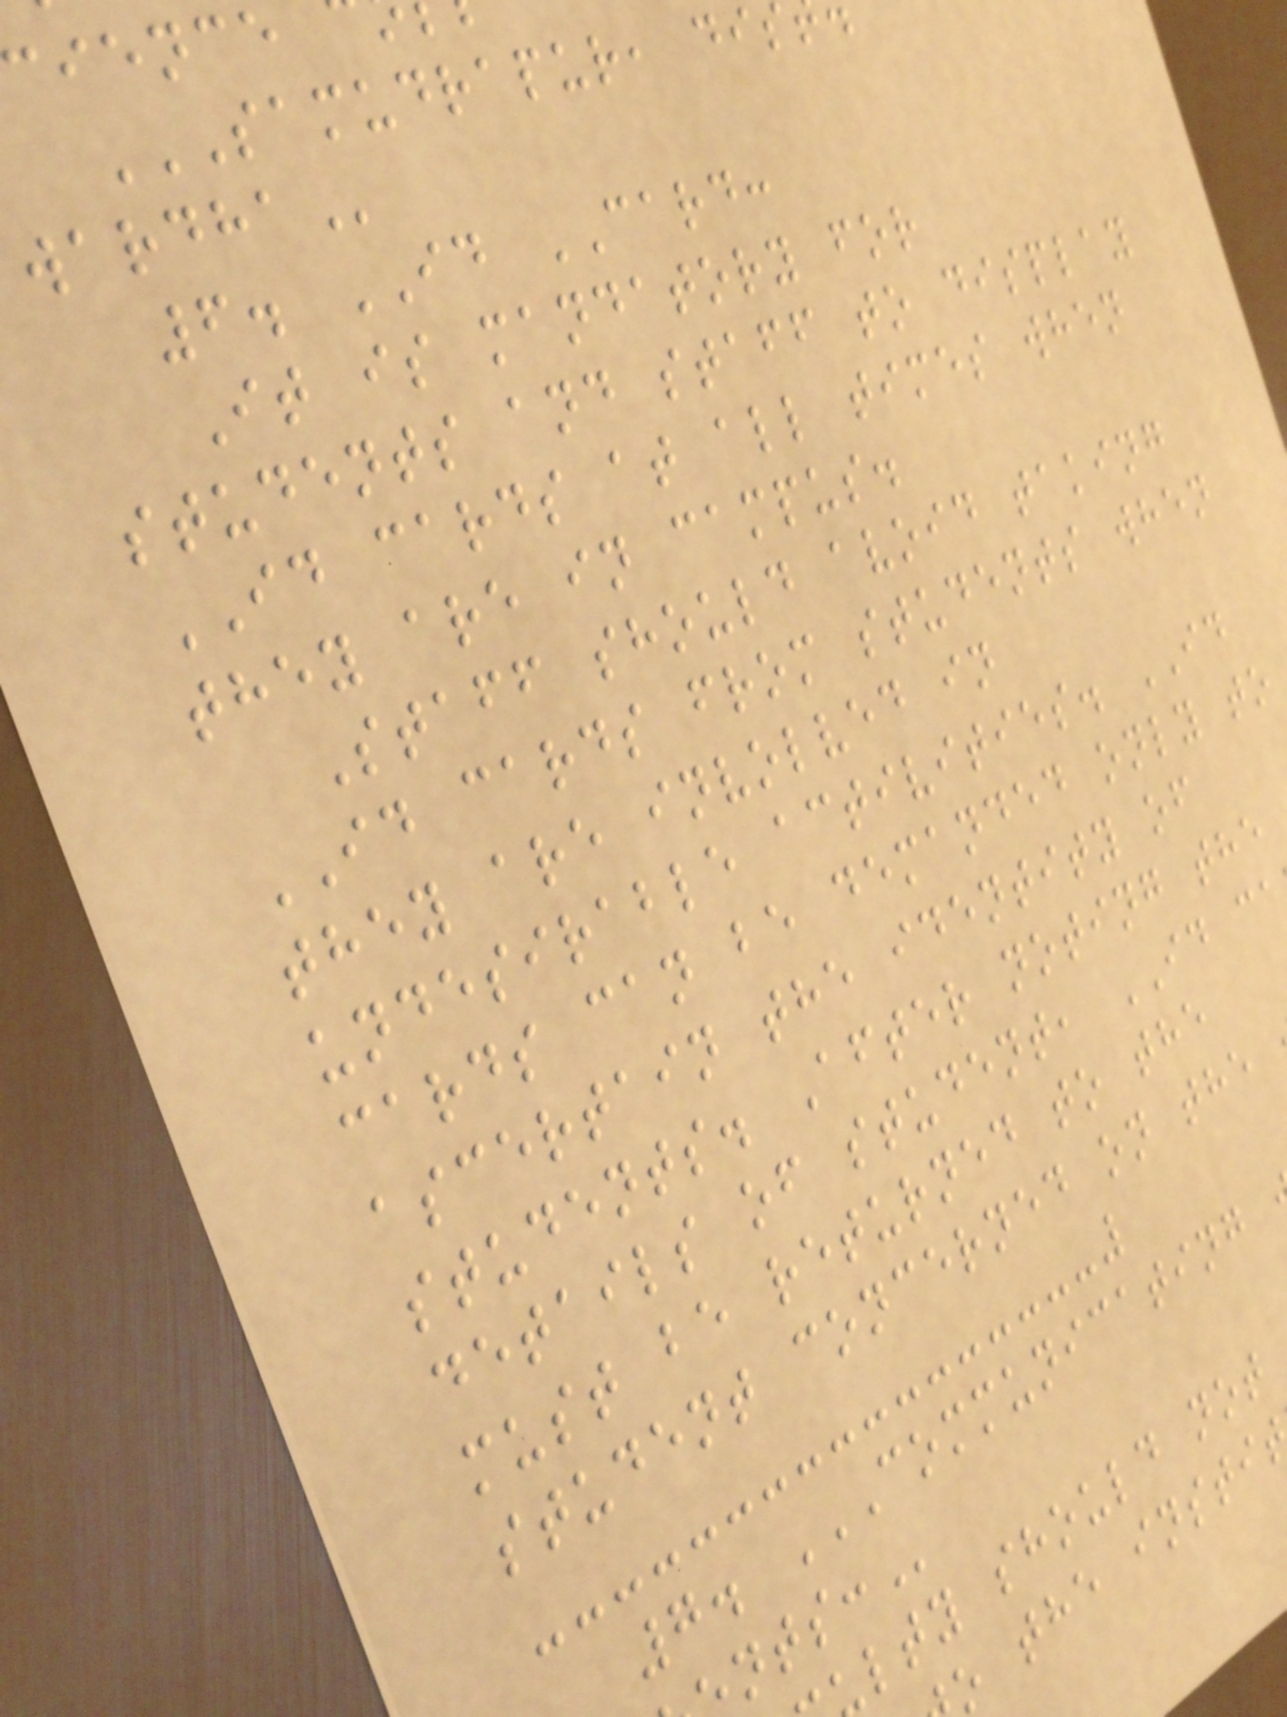cience
6. ID CARD:
It is mandatory for
students and staff to display
ID cards at all times when
they are in campus.
Staff should avoid taking
ID cards from students when
they are involved in
undesirable activities. ID
cards can be demanded only to
ascertain the identity of
students. After noting the
details of student, ID ca
must be returned to the
student concerned on the
lty should not
o the insti
